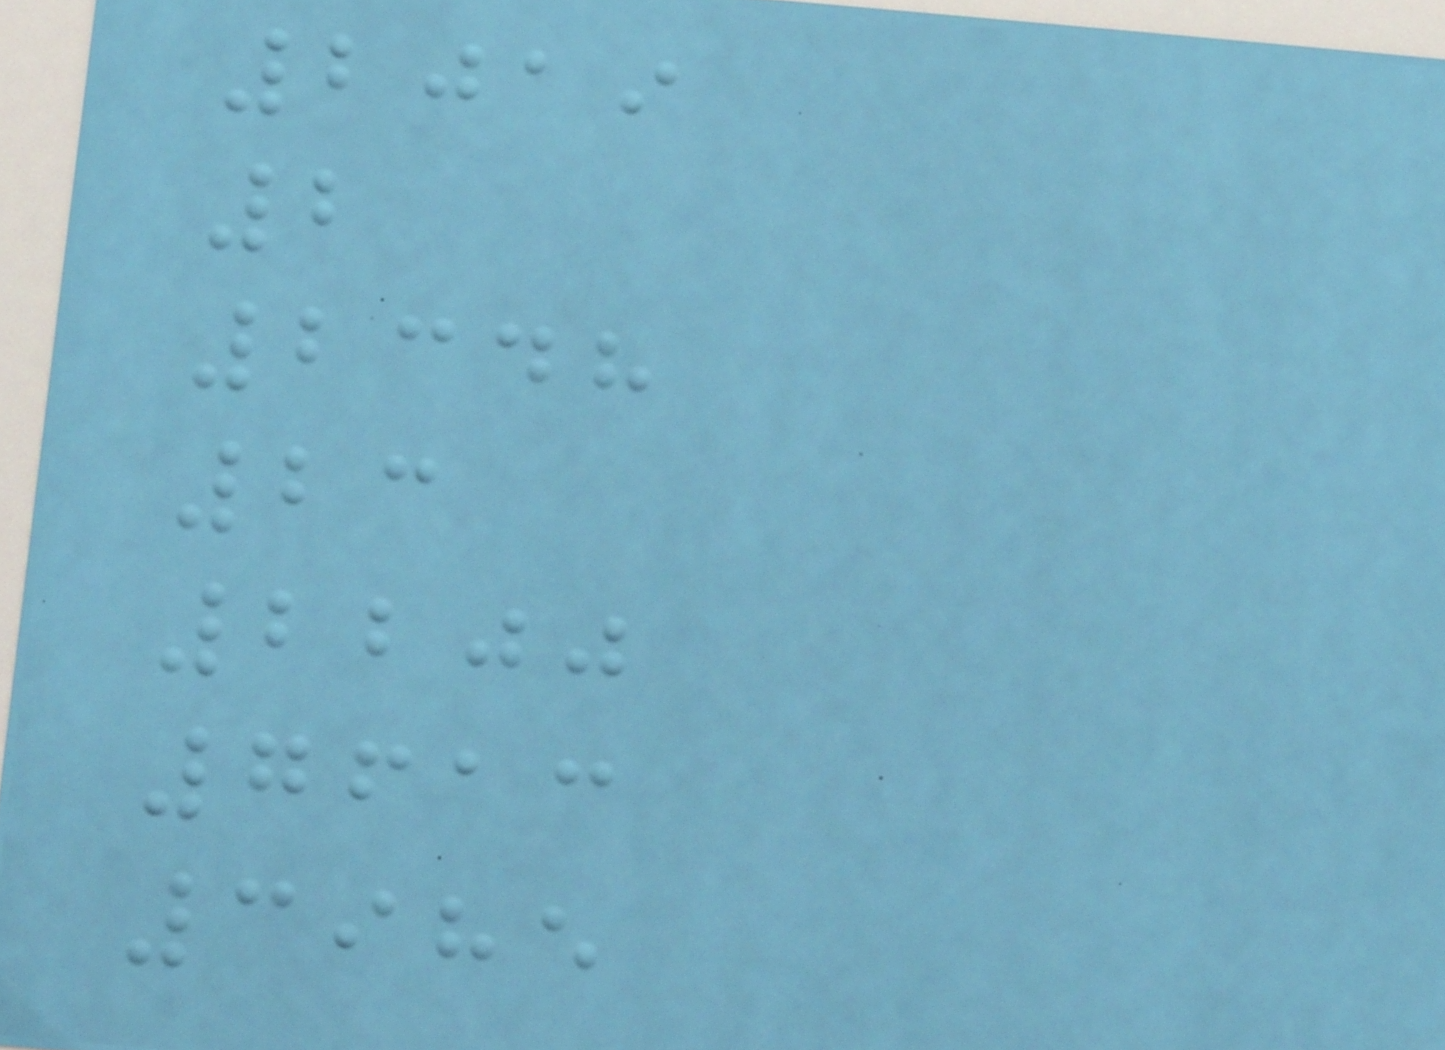2019
2
2348
23
2200
7613
3985
